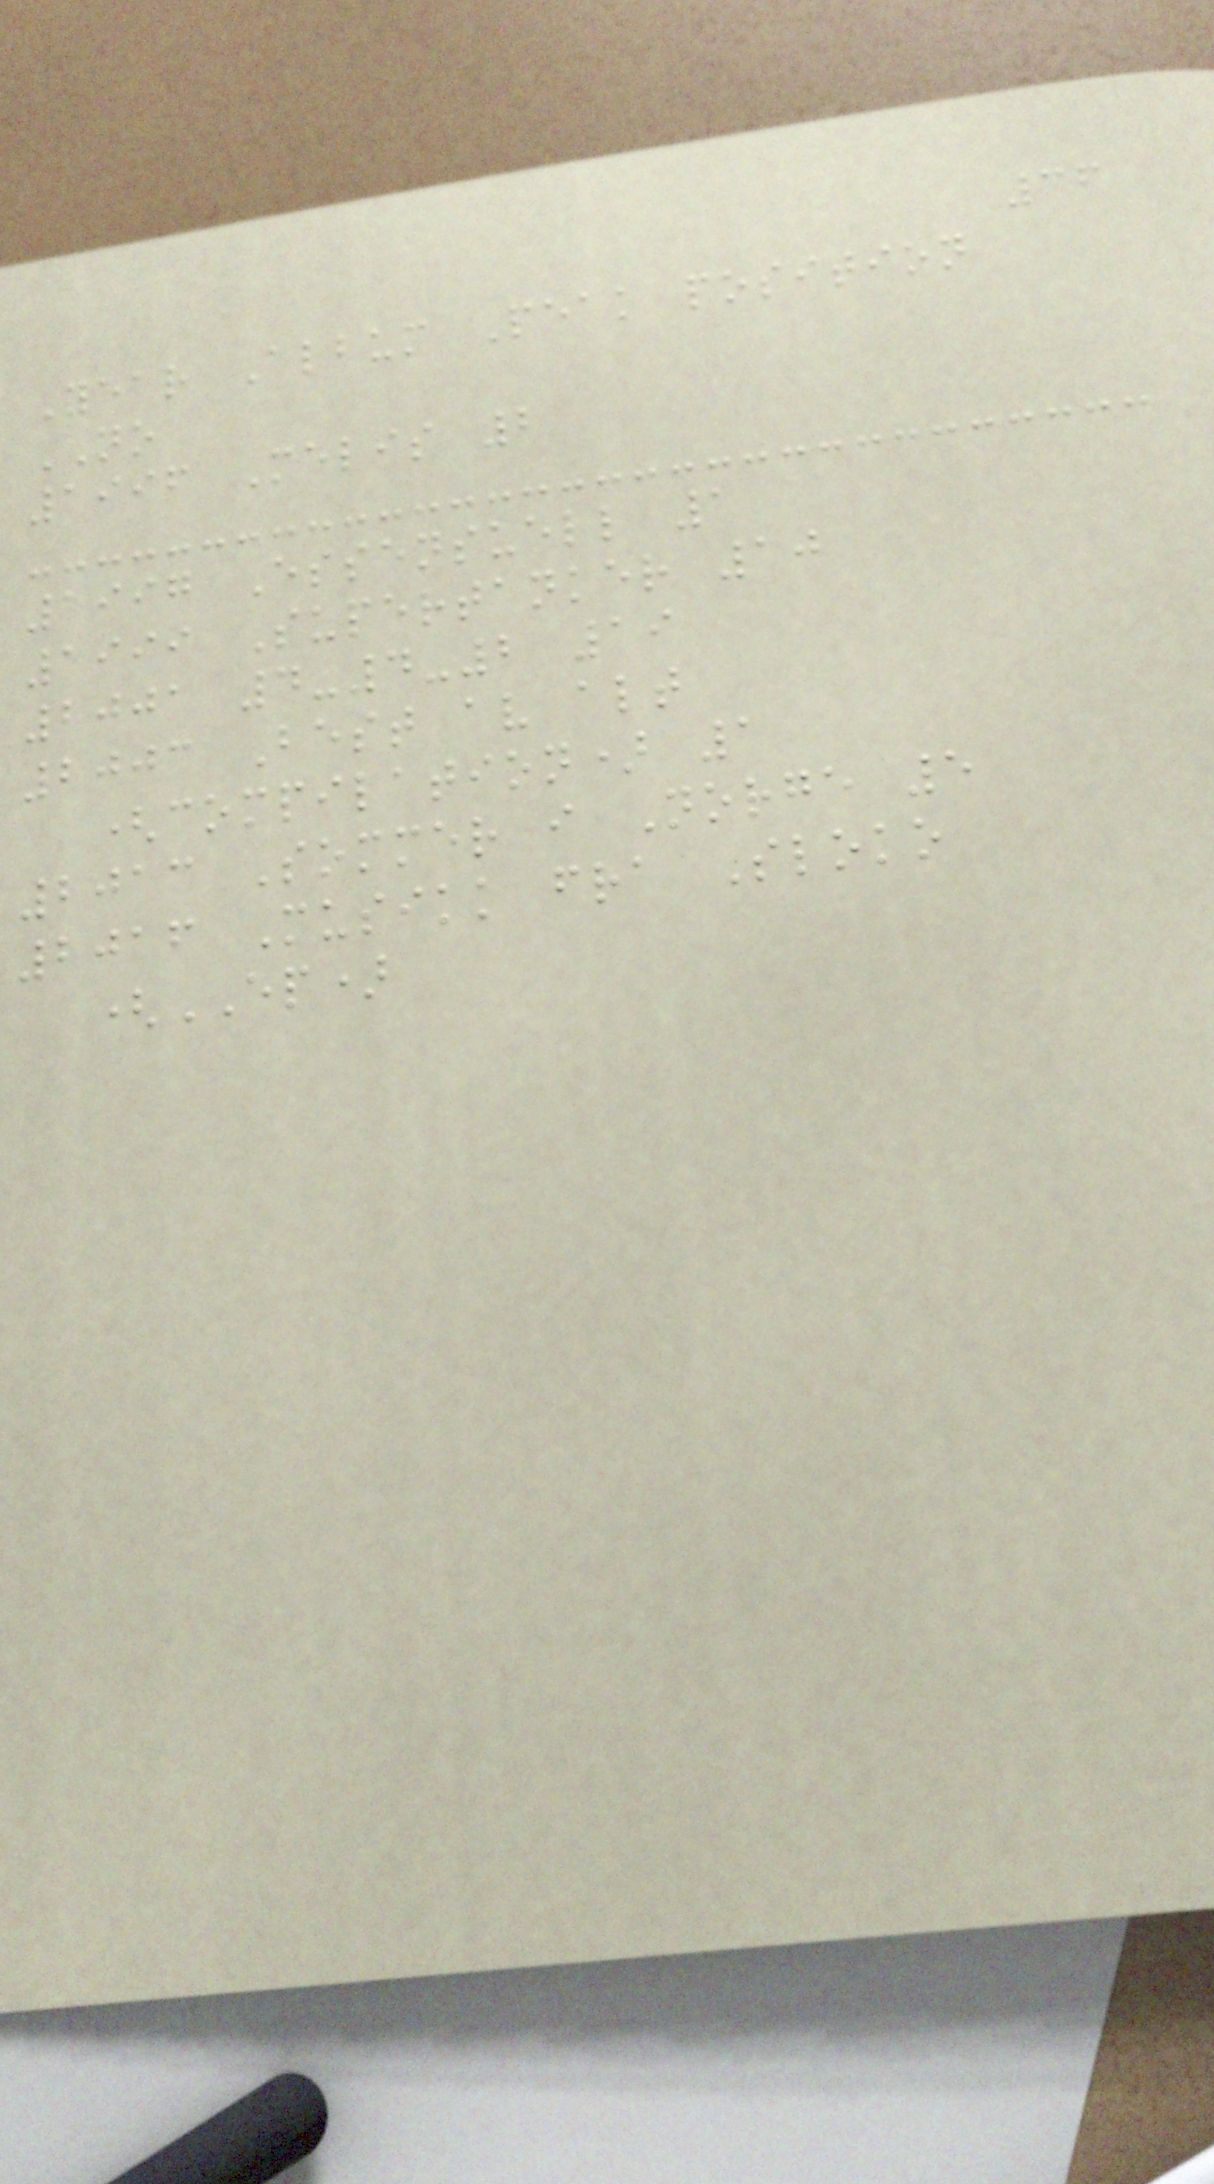36
Year Album Peak position
NO
1996 Melis 2
1997 Essensuell 1
1999 Supertanker 10
2001 4-4-2 19
2003 Best av alt
(compilation) 1
2013 Sommer i Norge 5
2016 Musikk fra Sloko
(EP)
